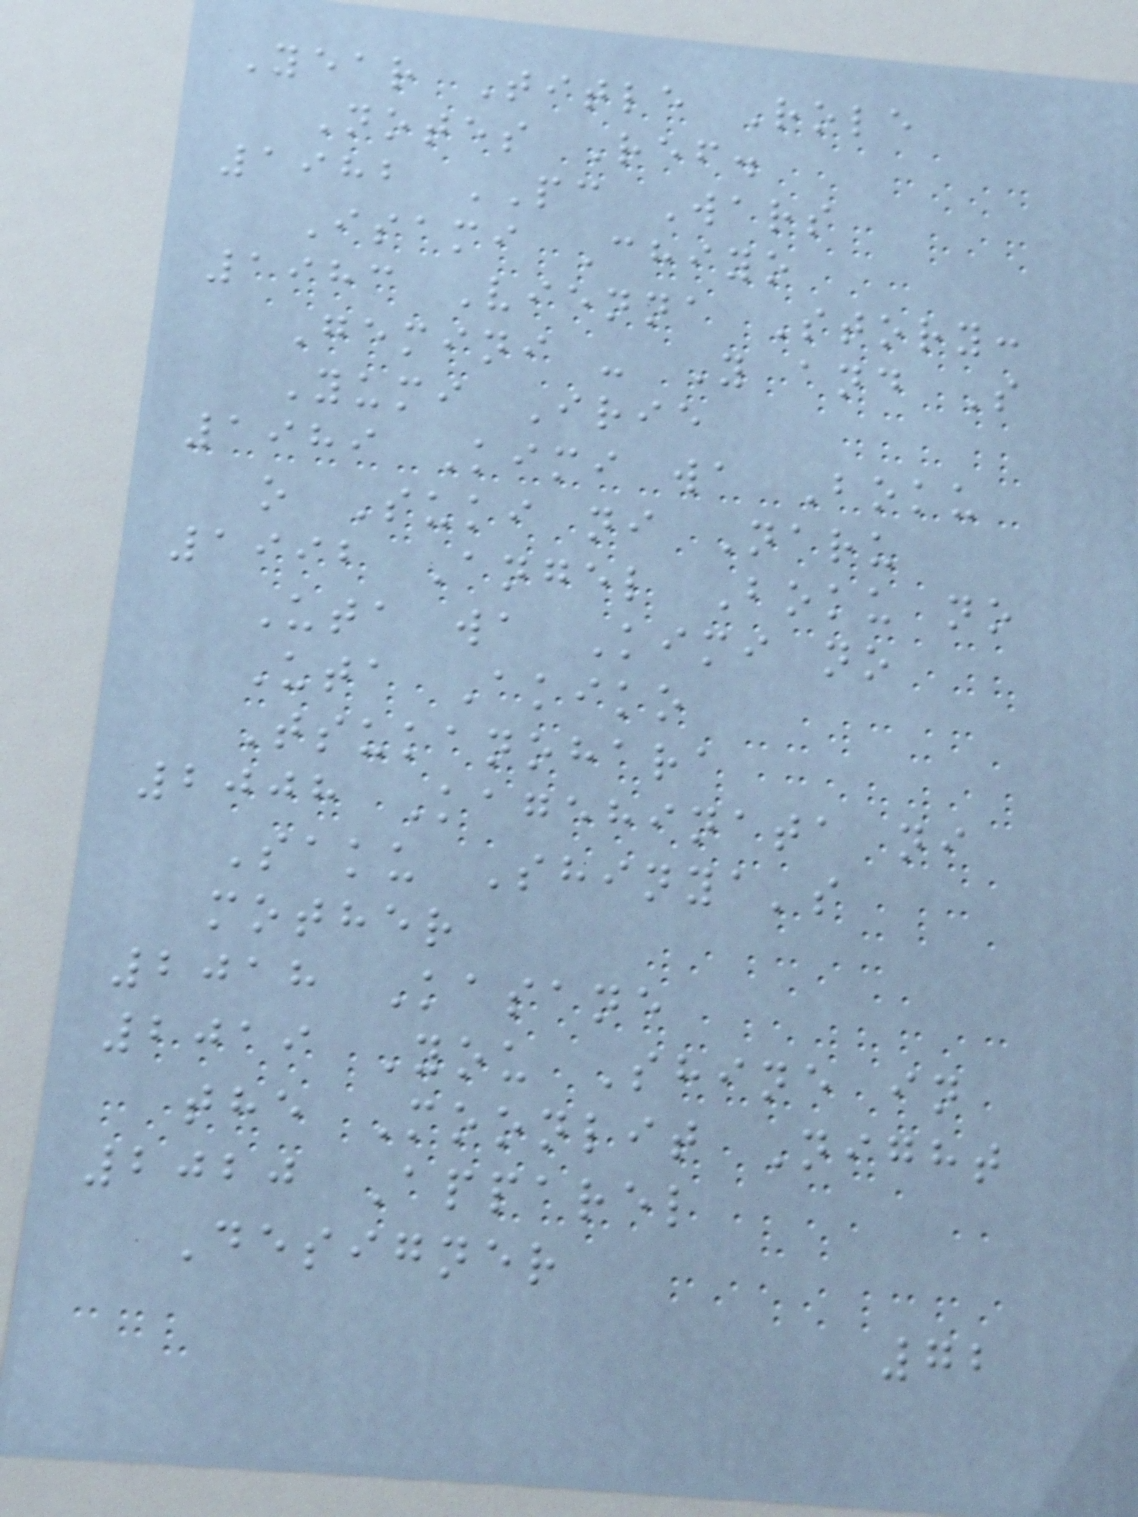Year Title Role
Notes Ref.
1982 PC Wars
Isami Chiyo
1983 Vienna Story:
Gemini - Y and S
Yumi Irie
1989 Kimi wa Boku
o Suki ni Naru
1992 Angel Boku no
Uta wa Kimi no
Uta Akiko
Tsukanohara
2008 Kagehinata ni
Saku Shinya's
mother
2018 Kasane
2019 You Shine in
the Moonlit Night
2020 Apparel
Designer
72
